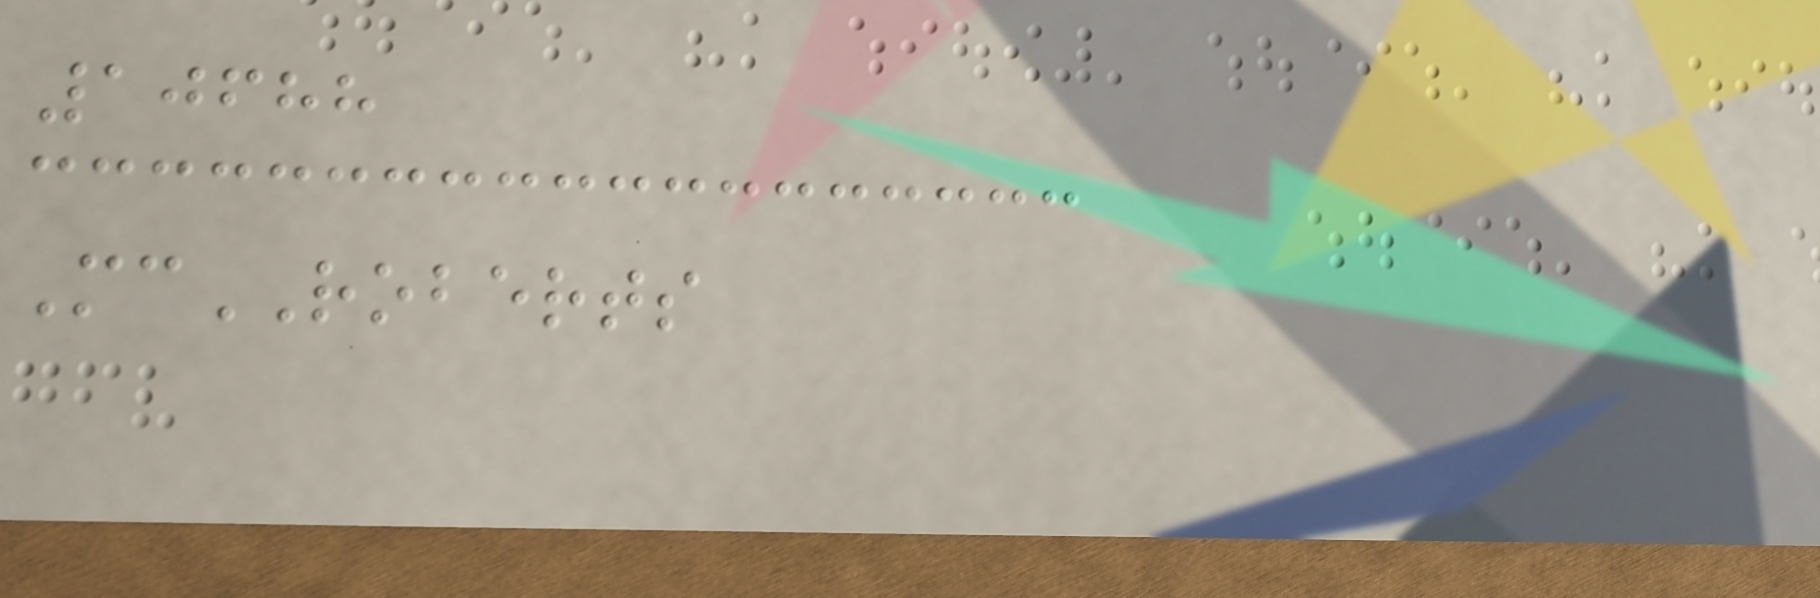10688
McROBERTS
